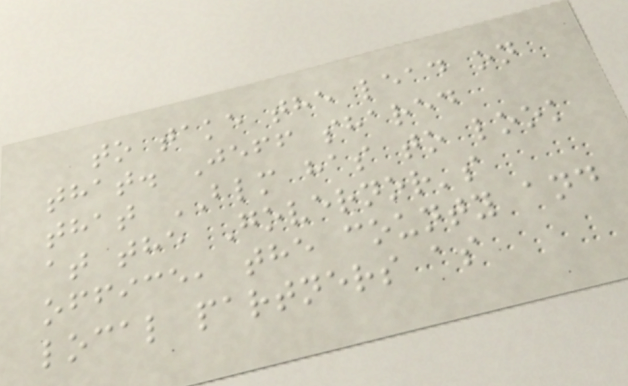to take the lead on
that. Jeff shared
that BLM has to look
at the Governor's
office, the county and
local partners as
